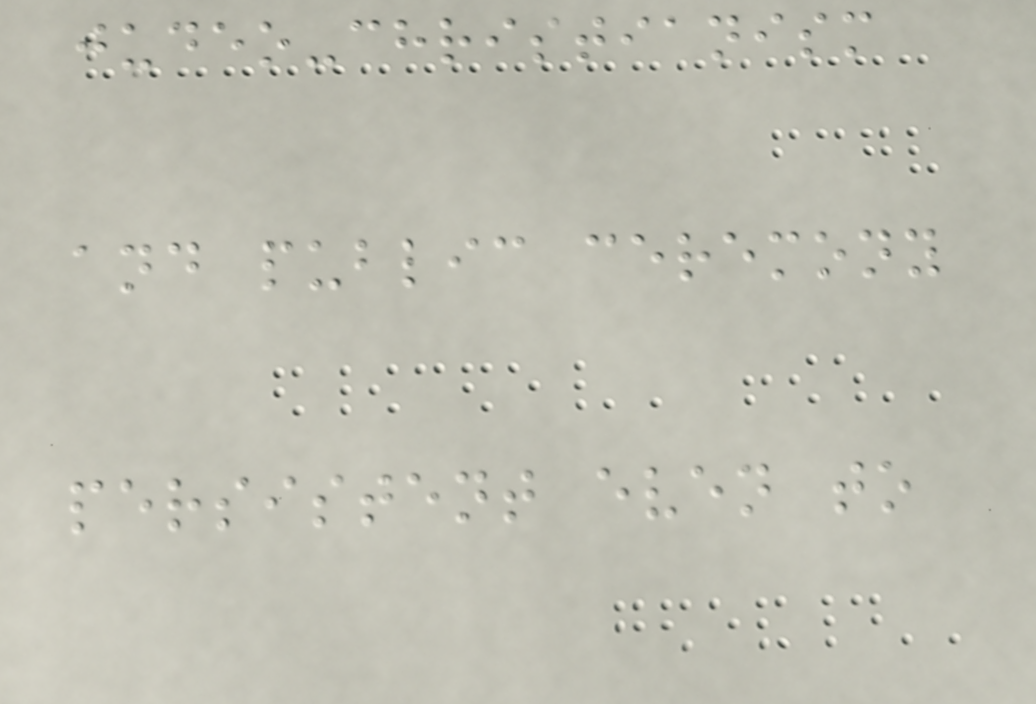judeo-christianism
and public ceremony
persistent even to
